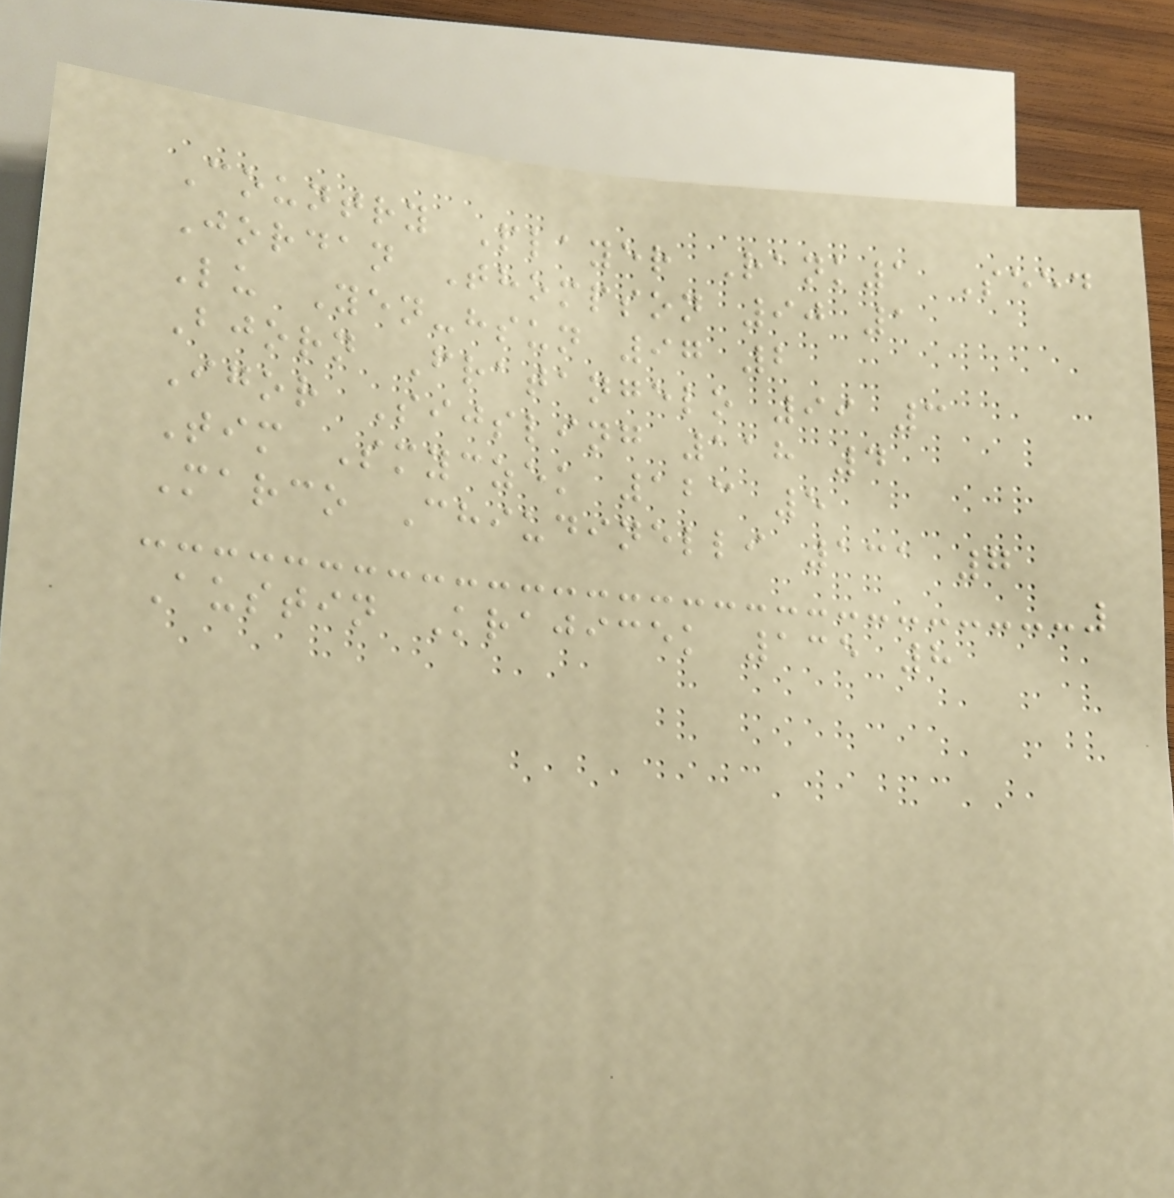Country Player Rank1 Seed
Jordan Thompson 90 1
Lu Yen-hsun 97 2
Bjorn Fratangelo 99 3
Igor Sijsling 118 4
Tim Smyczek 123 5
Marco Chiudinelli 131 7
Austin Krajicek 135 8
